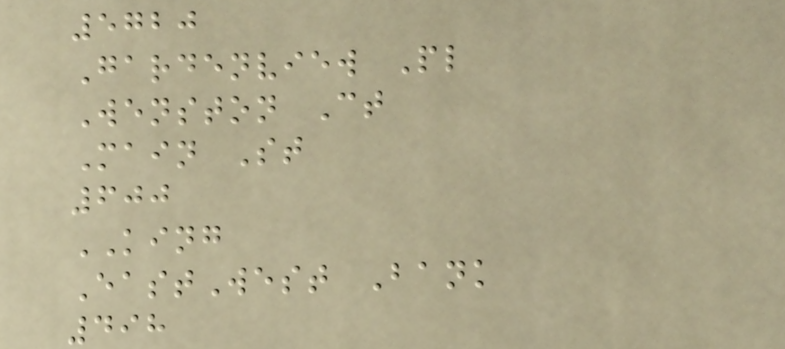5720
Gardenview Pl
Wenston Ct
Main St
600
KING
EastWest Bank
498
